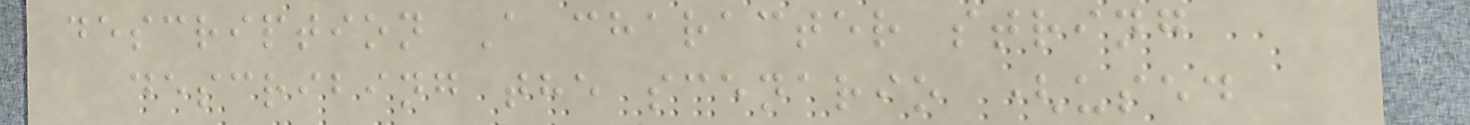description A character string
describing the scenario (used
